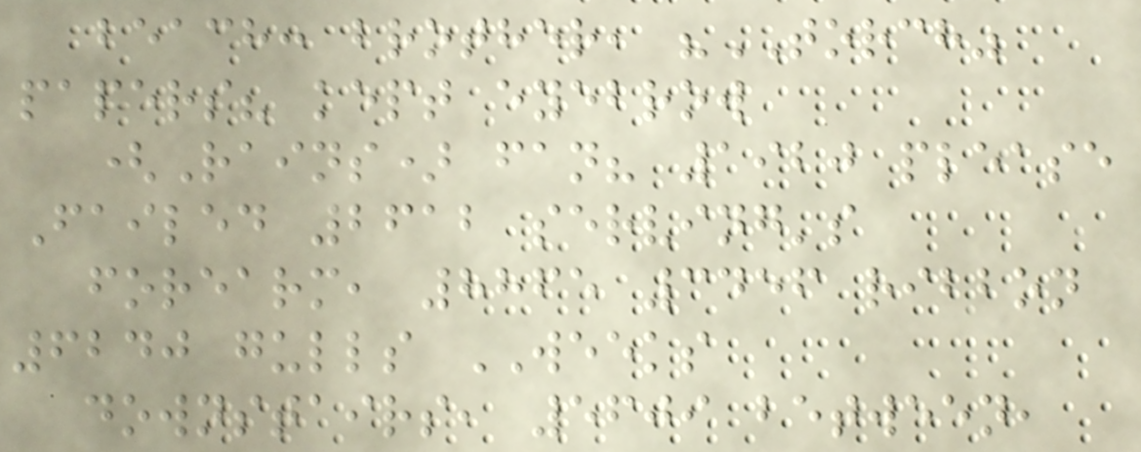beach: brother, "TORCH"
papers? kept eyebrow
(Rains) fan? 1920 please
Failed 2612 serving's
forearm, 8865 3456 ribbon
6240 gulls WEEKS
downstairs, 5609 between,
